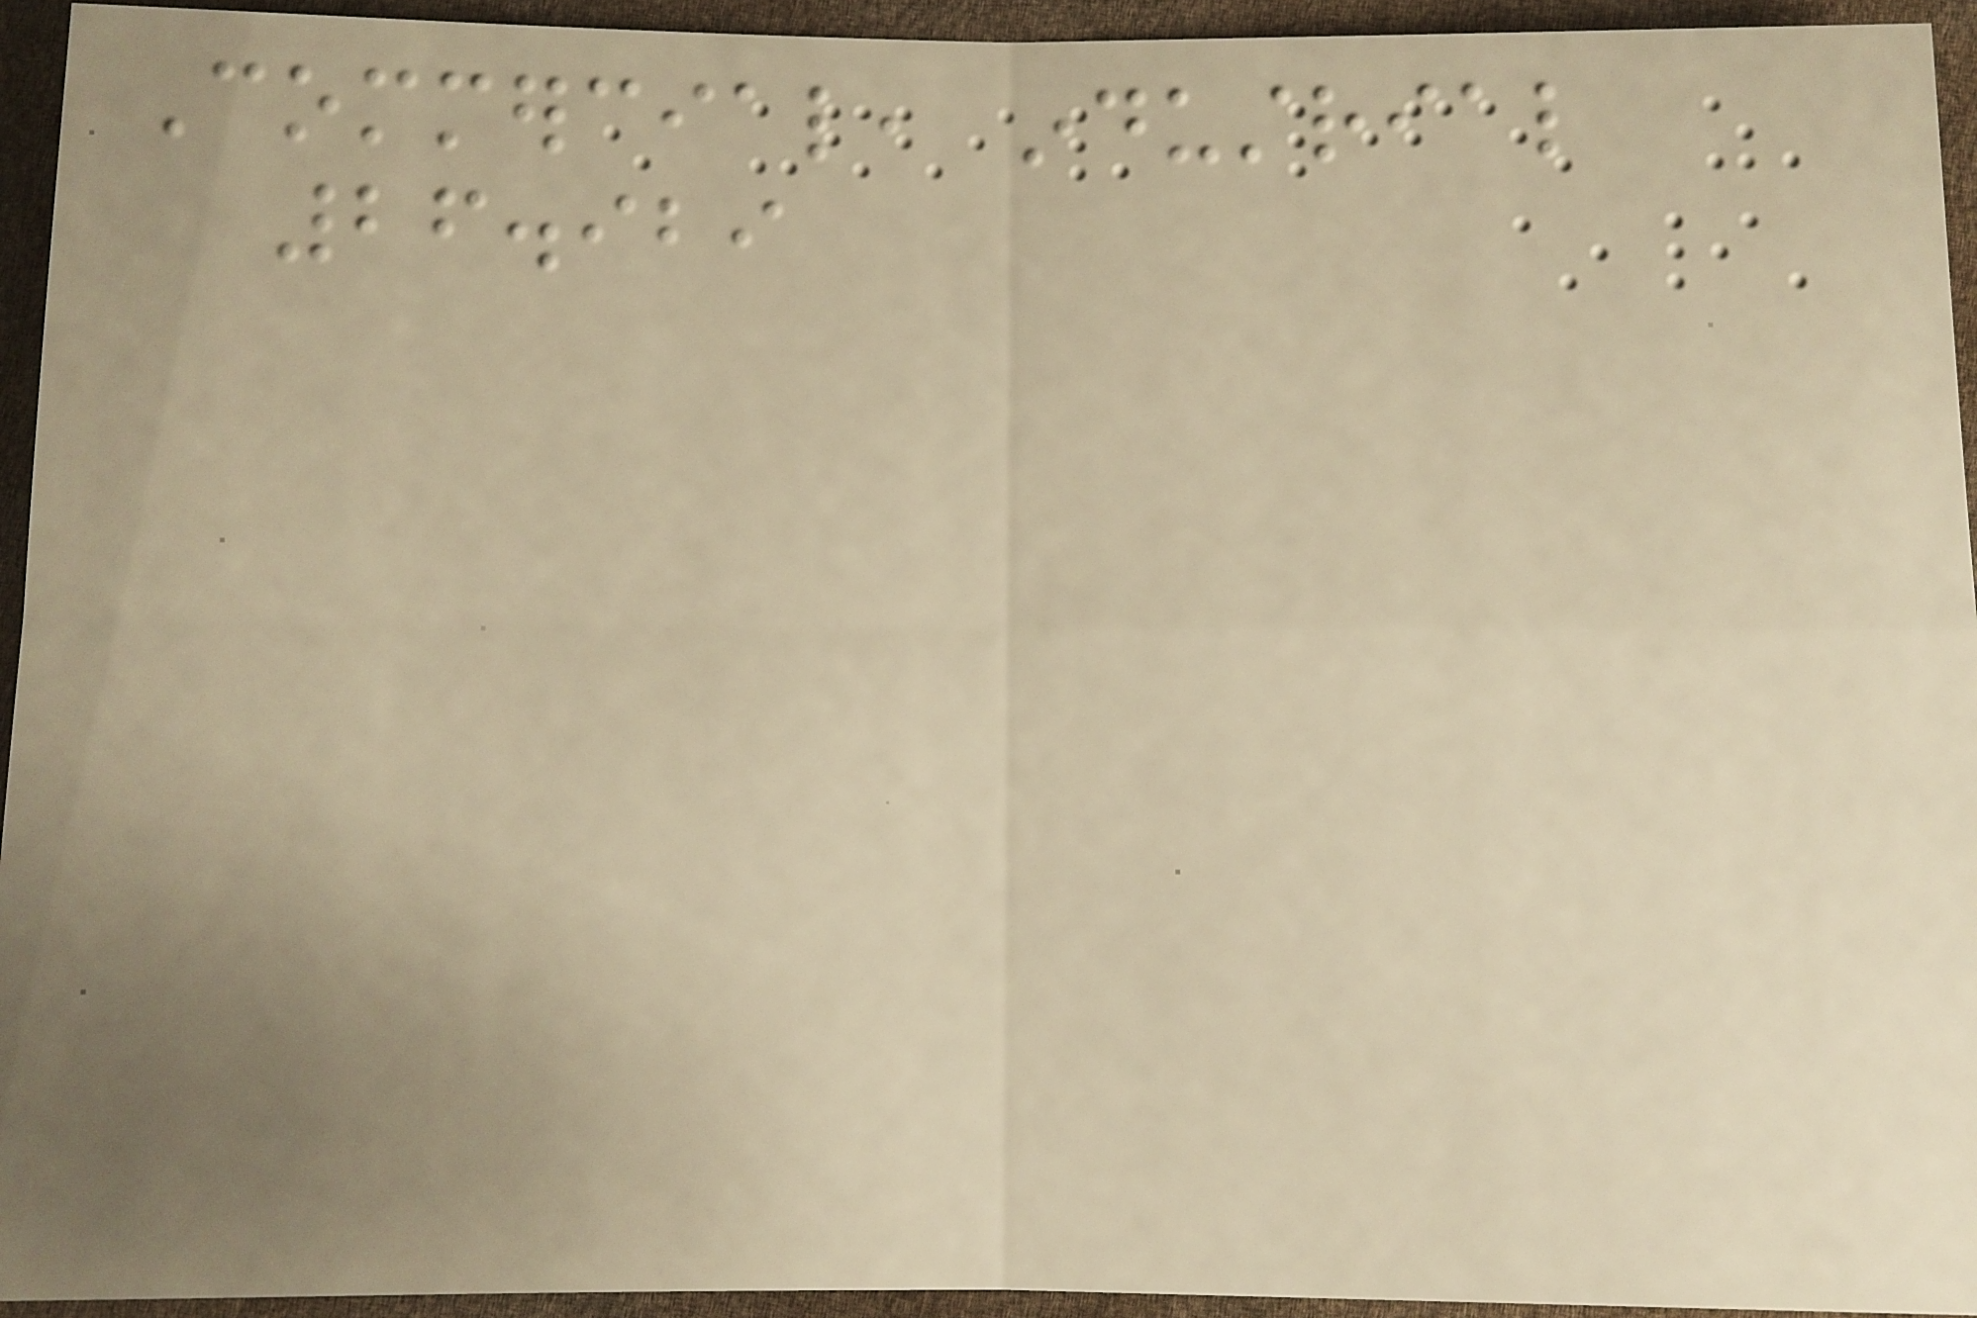Commercial, industrial
26.929
